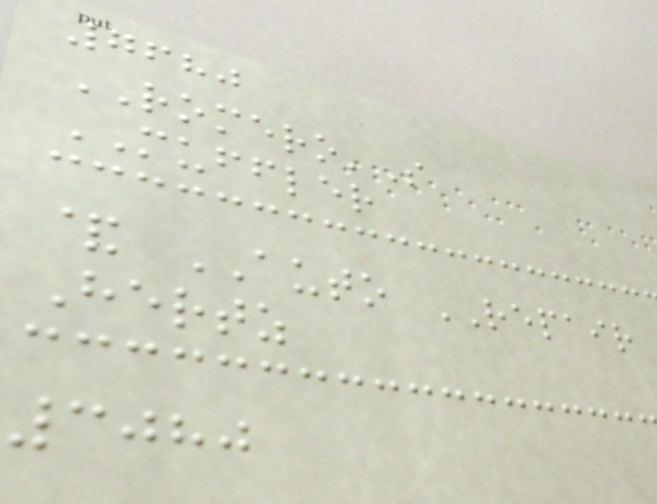7680
ROMERO'S
MUFFLER
& AUTO REPAIR
Hertz
3080
